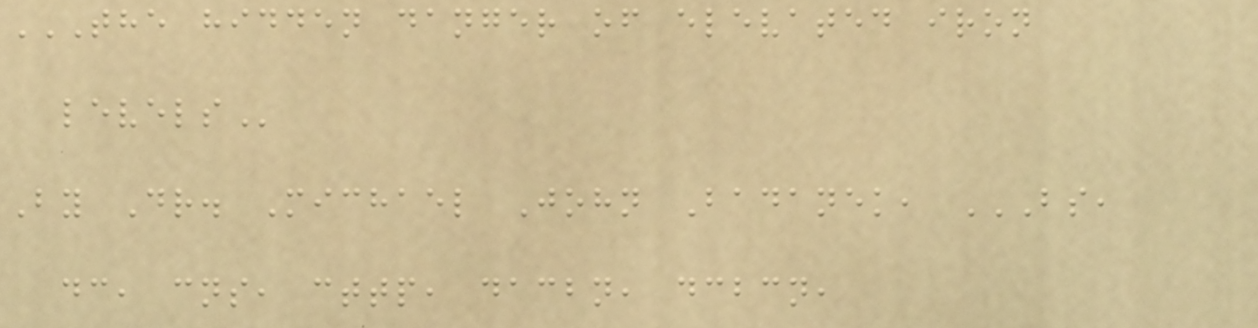THE HIDDEN DANGER OF ELEVATED IRON
LEVELS
By Dr. Michael John Badanek, BS,
DC, CNS, CTTP, DACBN, DCBCN,
